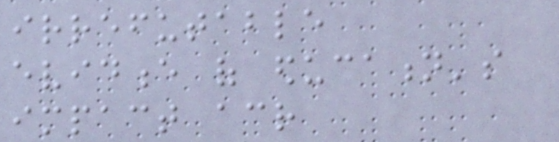irrefutable
evidence of education's
impact across
